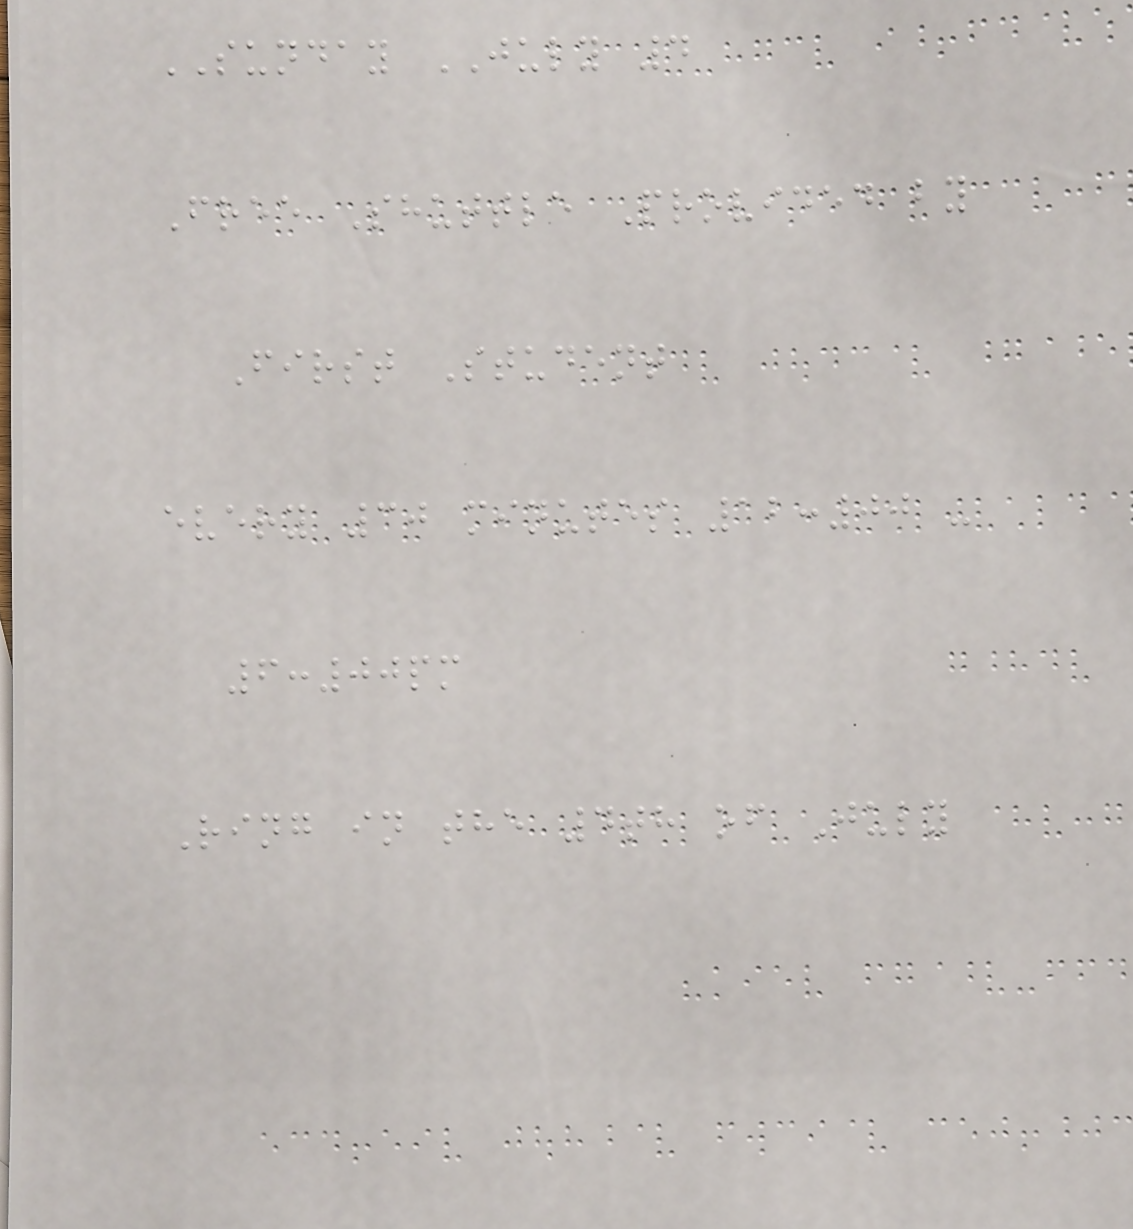SUNDAY JULY 4
Free Shuttle Provided by
First Student
every 30 minutes 12:00 -
6:00pm
Ring in the 4th of July
